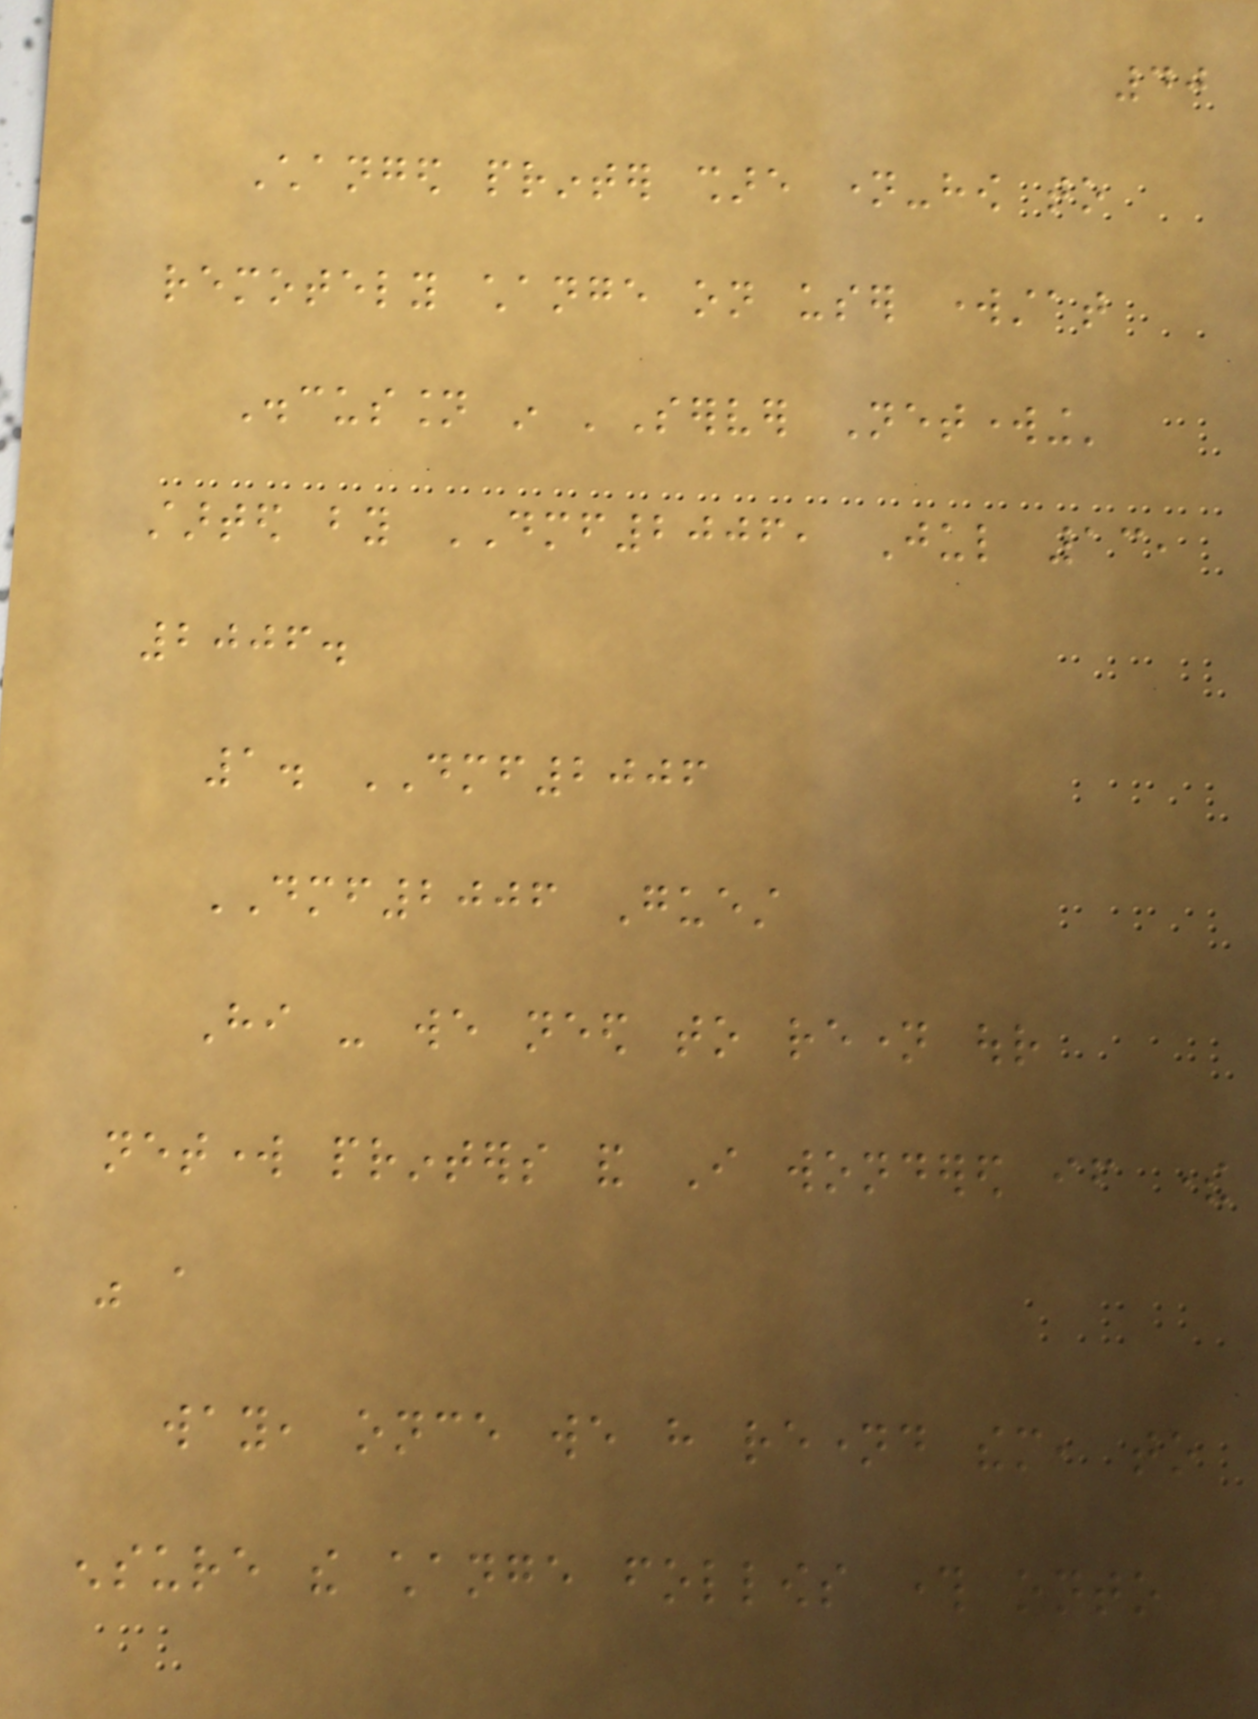40
Changed printer share name-how to
remotely change on user workstat
Discussion in 'Server Networking'
started by DMF2006, Jul 13,
2006.
1. DMF2006
DMF2006 Guest
Hi - we need to rename our
network printers and I wondered if there
was a
way, once we have renamed them, to
ensure the change follows through onto
